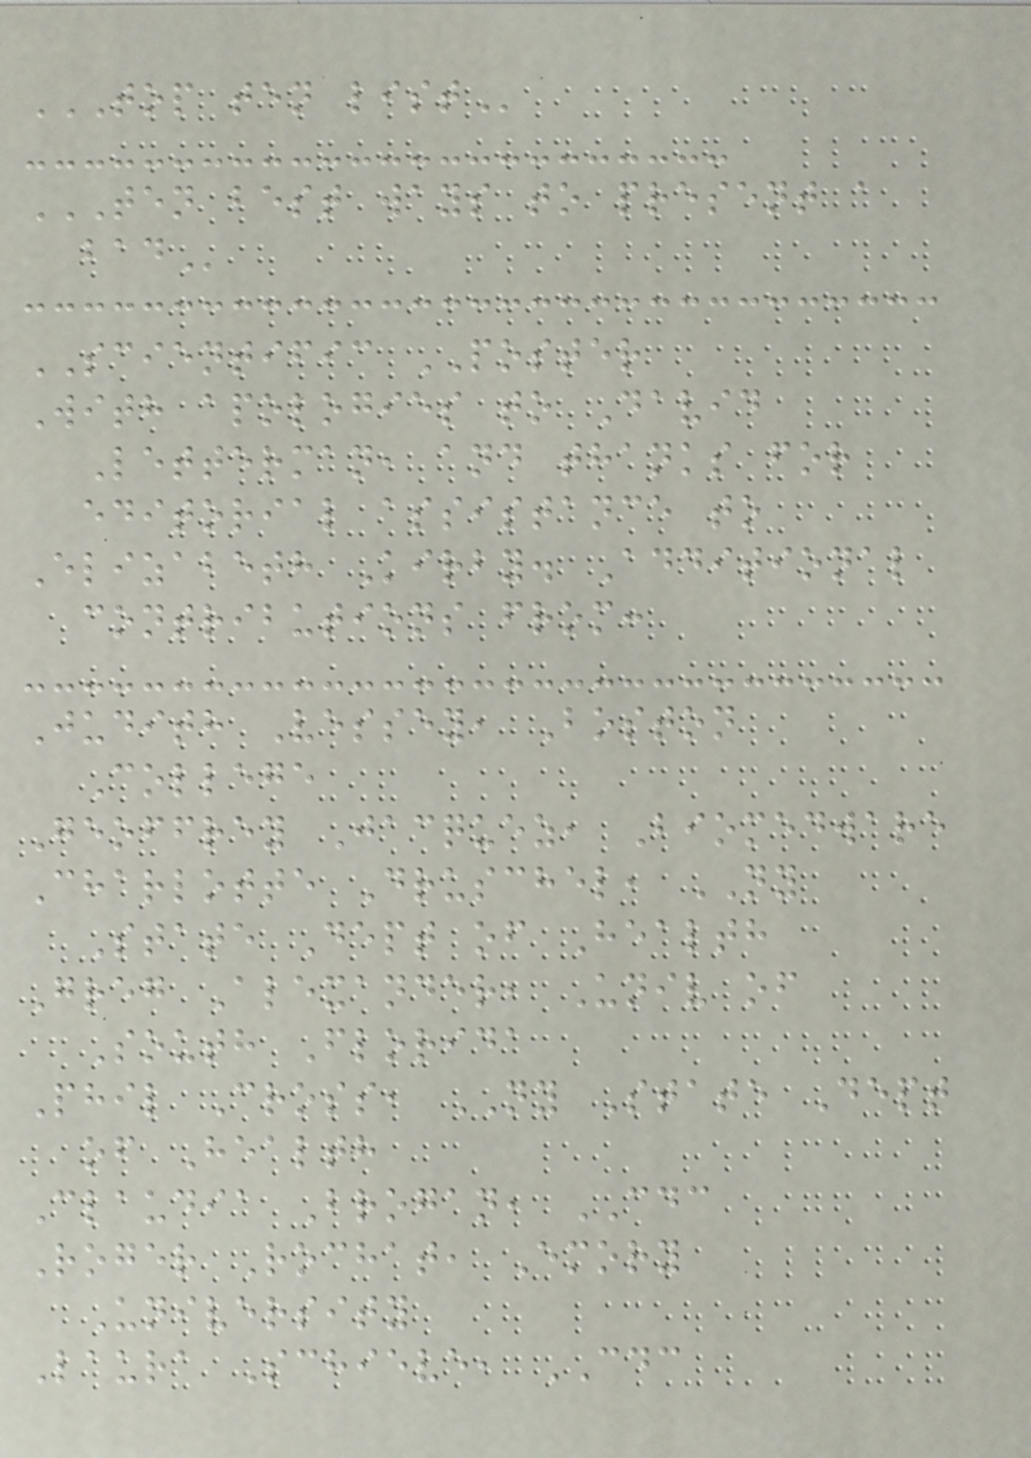TOP TEN LIST
TEN BEST WAYS TO PRESENT A
BAD
SCIENTIFIC POSTER
With apologies to David
Letterman, and thanks for
editorial assistance to
Elizabeth Kirby. Additional
contributions from:
Judith Vessey, Boston
College
Geoffrey Jacquez, Biomedware
Charlotte Druschel, NY
State Dept of Health
Greg Alexander, Univ of
South Florida
Phil Cross, NY State Dept
of Health
Claudia Brogan, CDC
Roger Rochat, Emory
University
Laura Schieve, CDC
